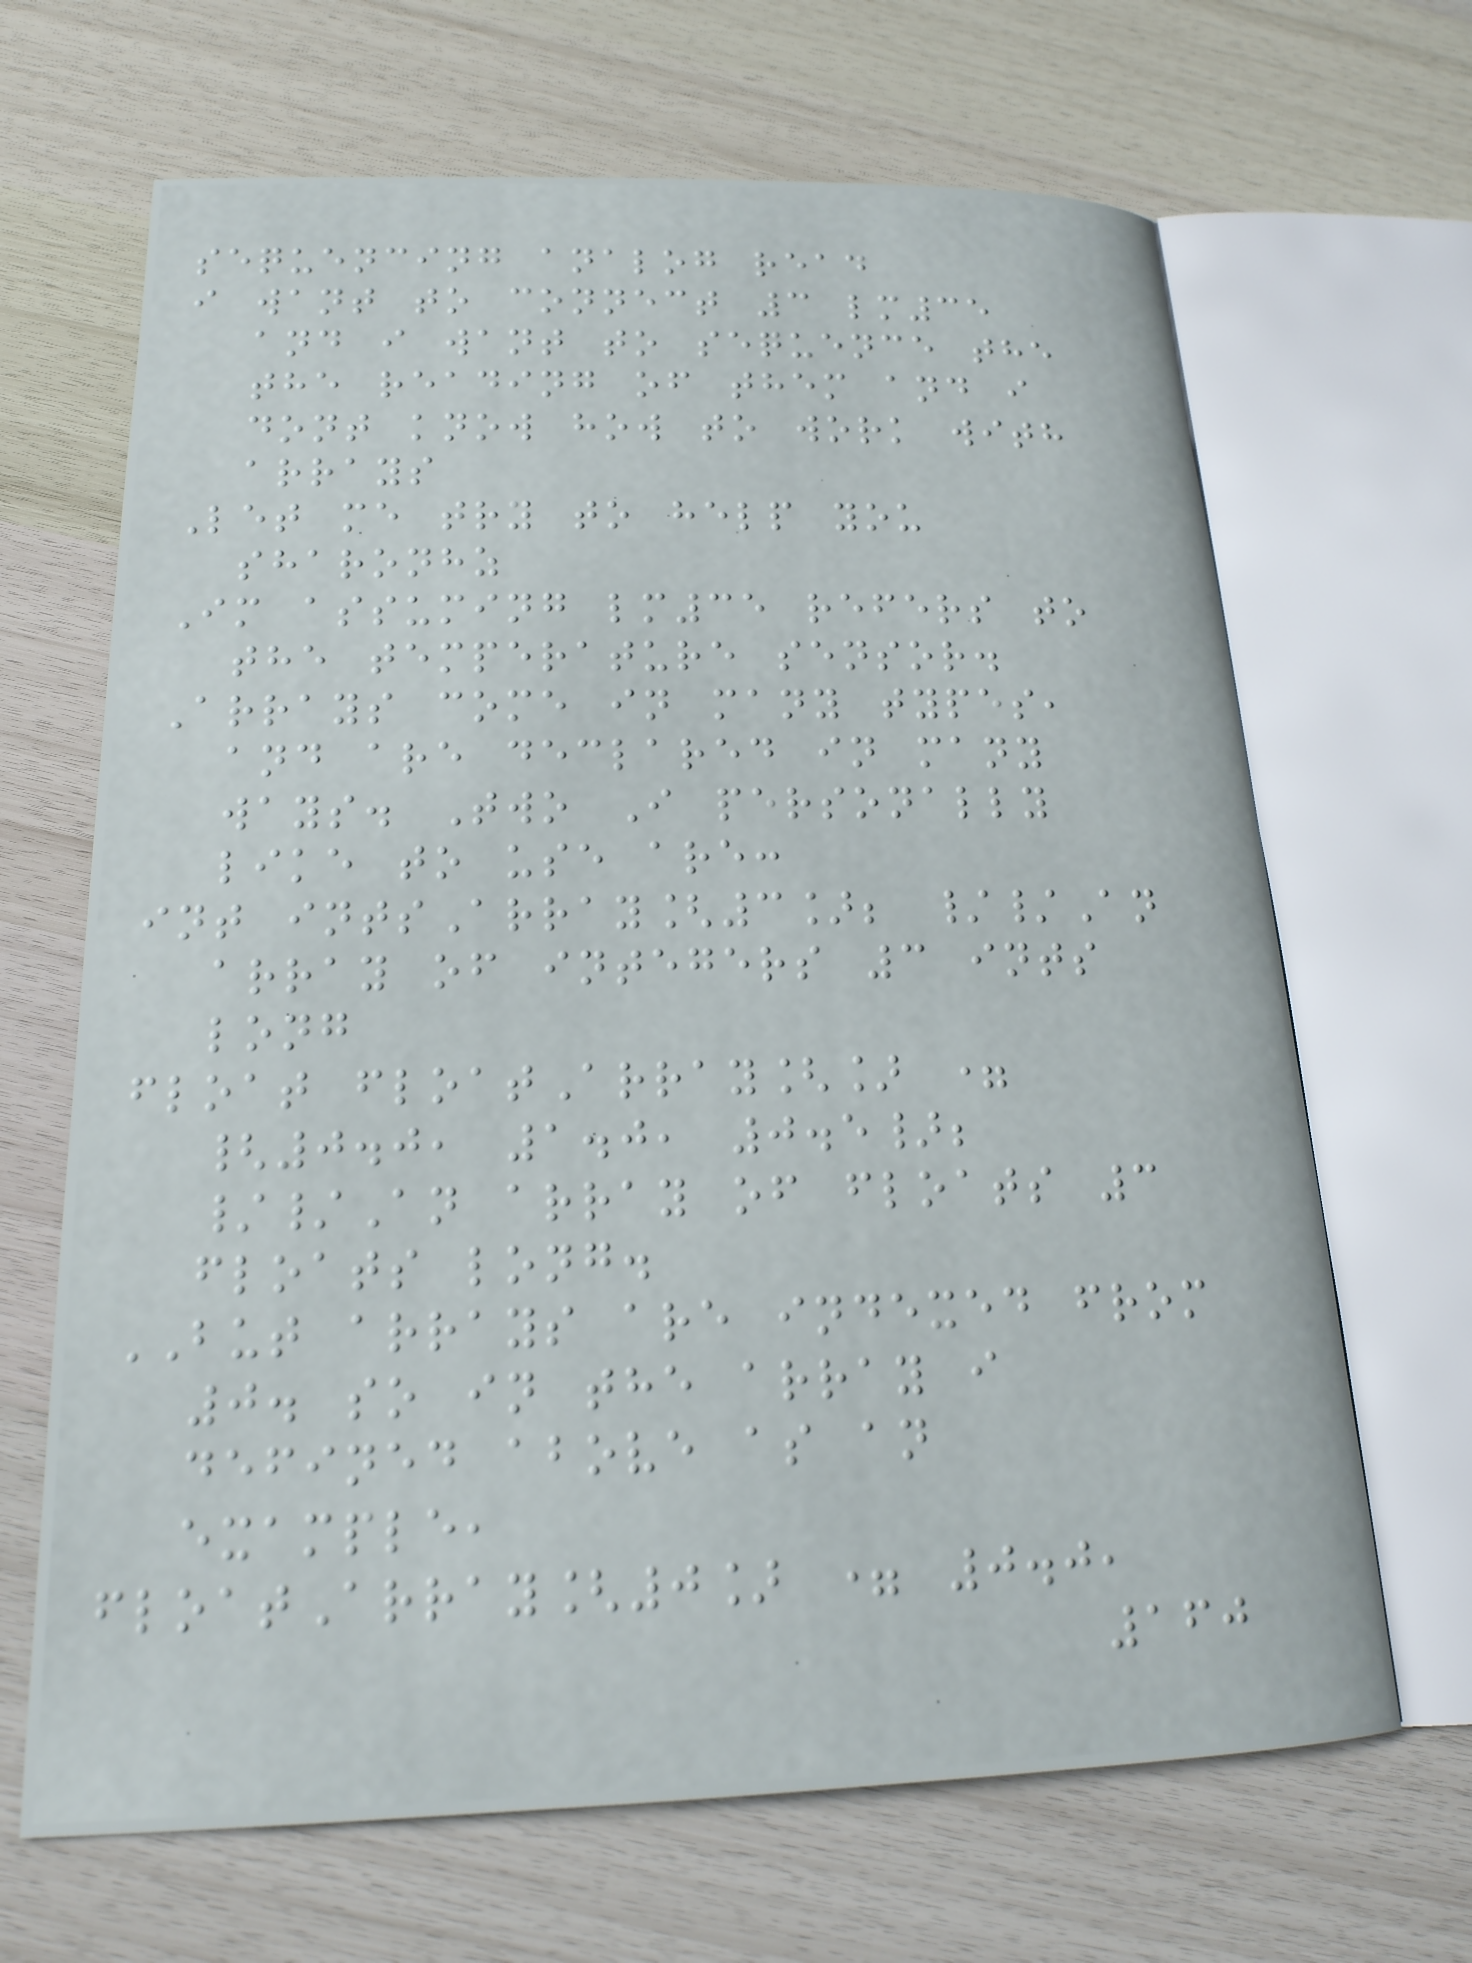sequencing analog read
i want to connect 3 lm35
and i want to sequence the
the reading of them and i
dont know how to work with
arrays
Let me try to help you
sharonhz
Im assuming lm35 refers to
the temperature sensor.
Arrays come in many types,
and are declared in many
ways. Two I personally
like to use are:
int intsArray[3]; //An
array of integers 3 ints
long
float floatArray[] =
{0.0, 1.0, 0.5};
//An array of floats 3
floats long.
BUT arrays are indexed from
0. so in the array i
defined above as an
example,
floatArray[0] = 0.0,
160
